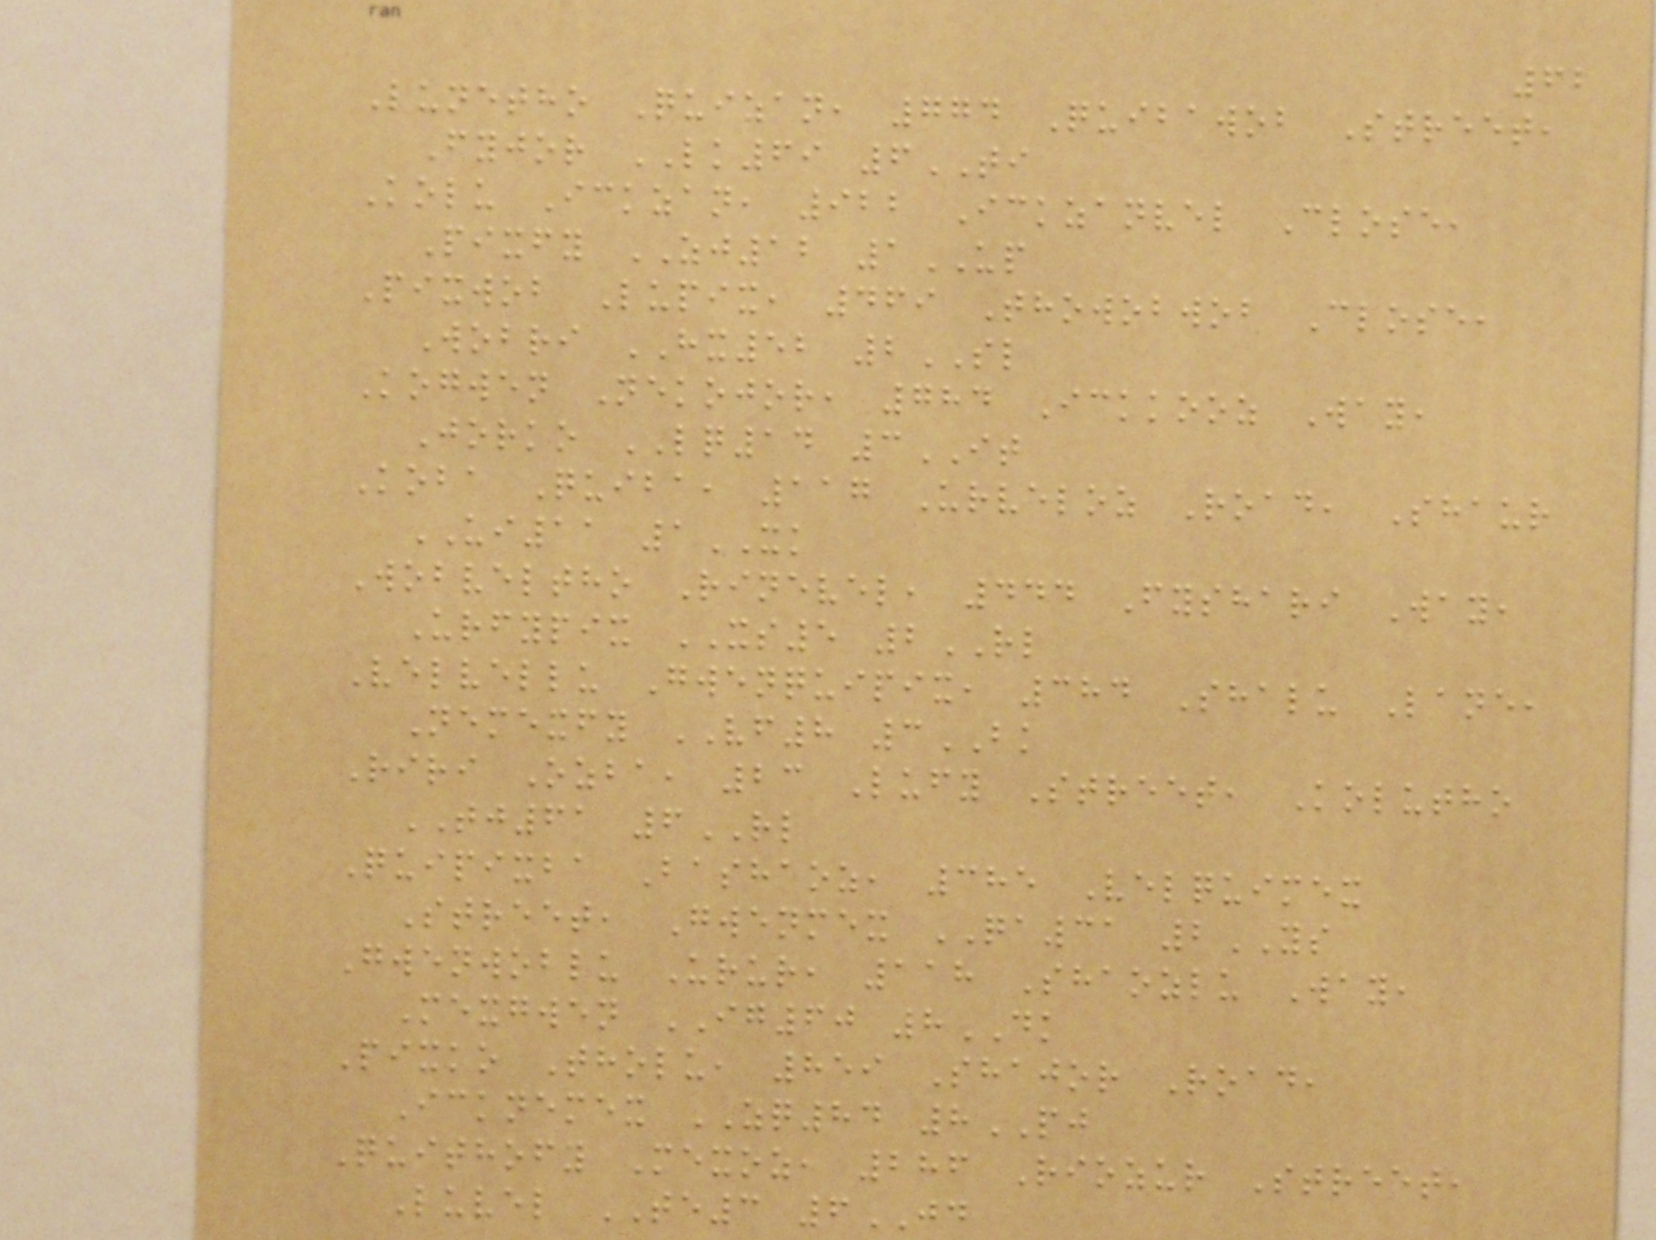62
Lunetho Quizan, 774 Quibawob Street,
Fyjor LK69 6TI
Kolu Ickzan, 922 Ickzanvel Close,
Pixfy ZJ12 1UP
Pixwob Lupix, 469 Thowobwob Close,
Wobri HX52 2SL
Kogwen Nekojor, 784 Ickkooz Way,
Jorko LQ14 3IT
Koba Quiba, 117 Urveloz Road, Shaur
UI11 1XK
Wobveltho Rinevel, 444 Fyshari Way,
Urfypix XS5 2RL
Velvellu Gwenquipix, 384 Shalu Lane,
Nemexfy VF8 3BK
Riri Ozba, 23 Lufy Street, Kolutho
TJ61 6RL
Quipixba Bashaoz, 385 Velquimex
Street, Gwenmex QA31 2YS
Gwenwoblu Urur, 118 Shaozlu Way,
Mexgwen IG60 8DK
Pixko Tholu, 859 Shajor Road,
Icknemex ZQ84 8PJ
Quithofy Mexoz, 286 Riozur Street,
Luvel TE3 6JD
